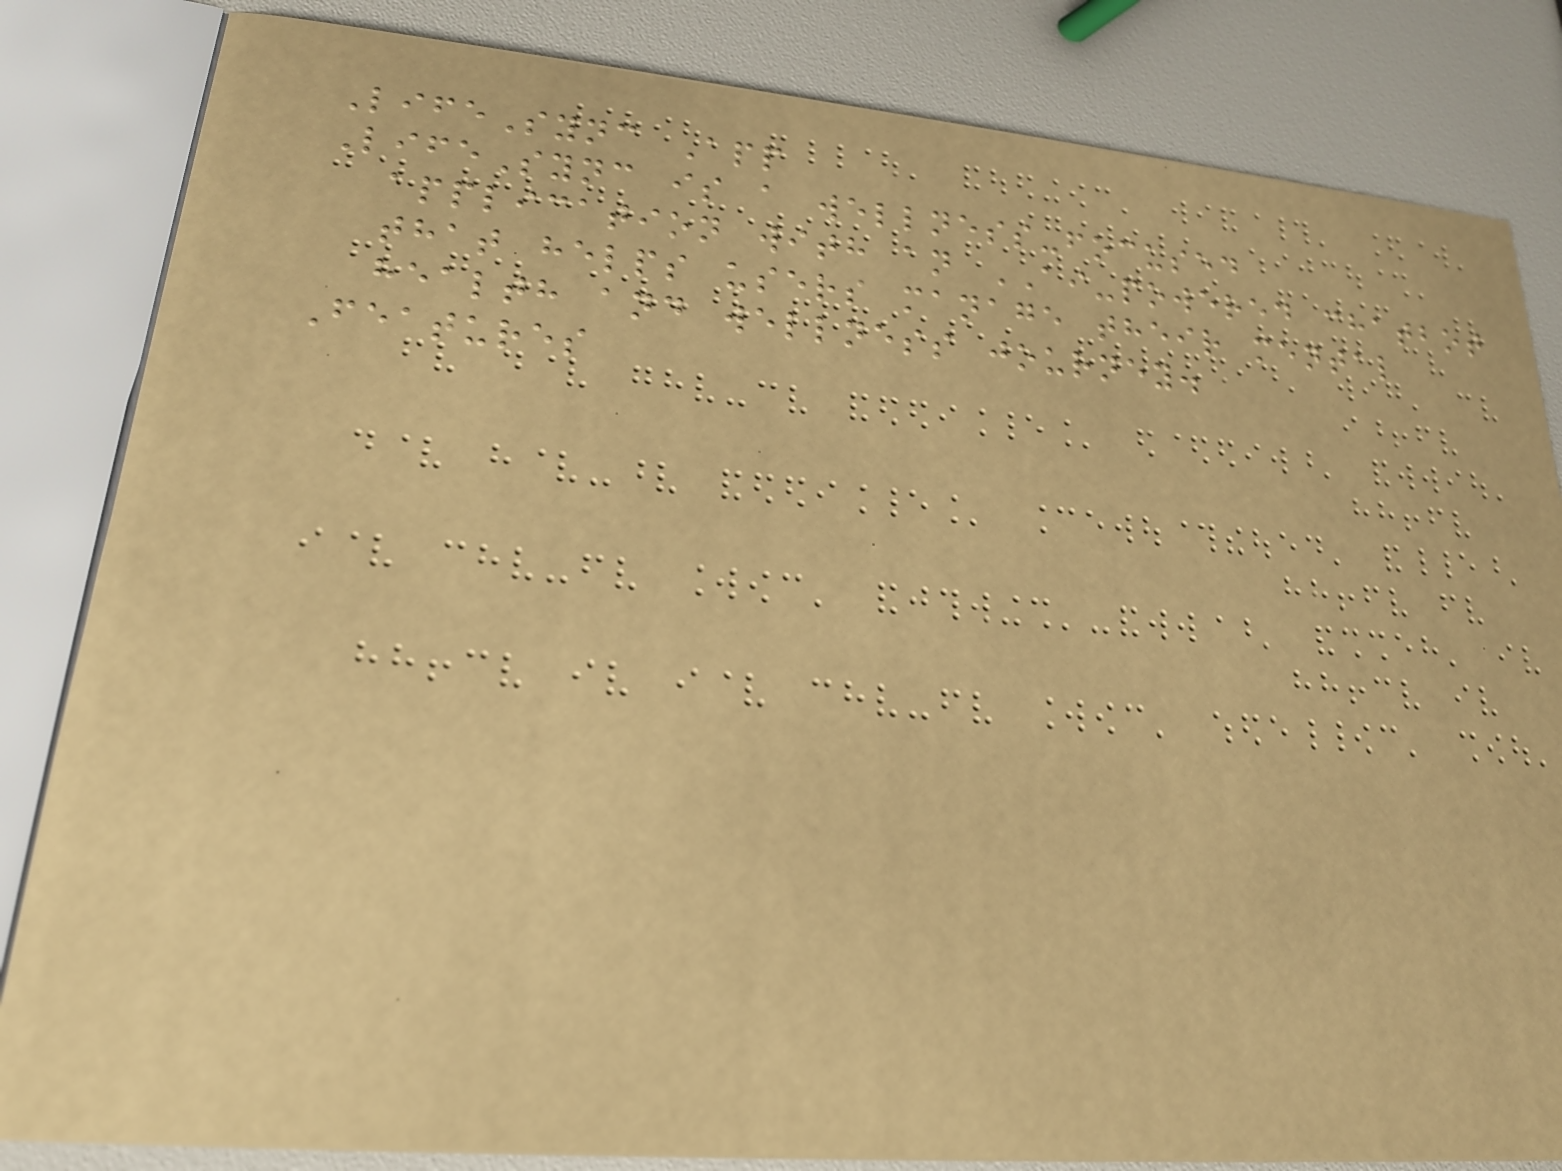LifeSync App
LifeSync is a wellness-focused
application with an AI-powered chatbot
that helps users manage their mental
health and wellness journey.
Features
